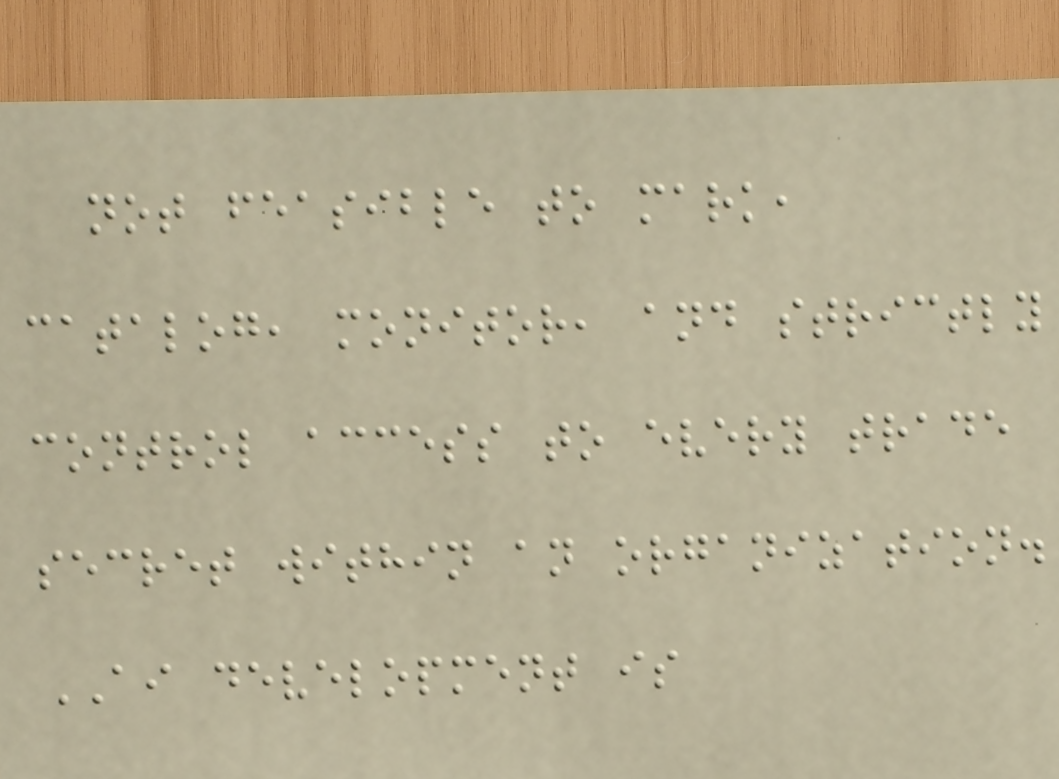not feasible to mark,
catalog, monitor, and strictly
control access to every trade
secret within an organization.
AI development is
